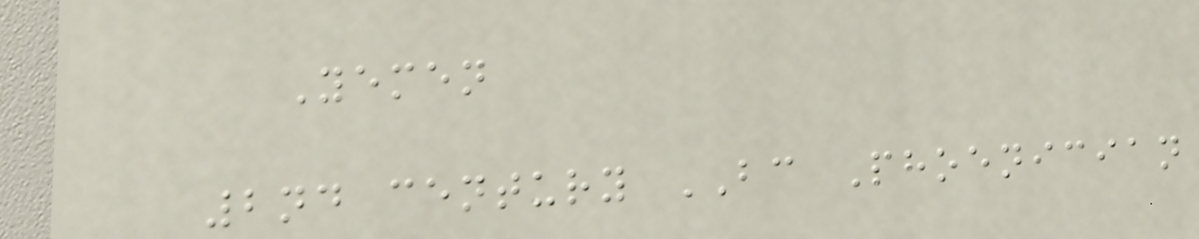Yemen
2nd century BC Phoenician
